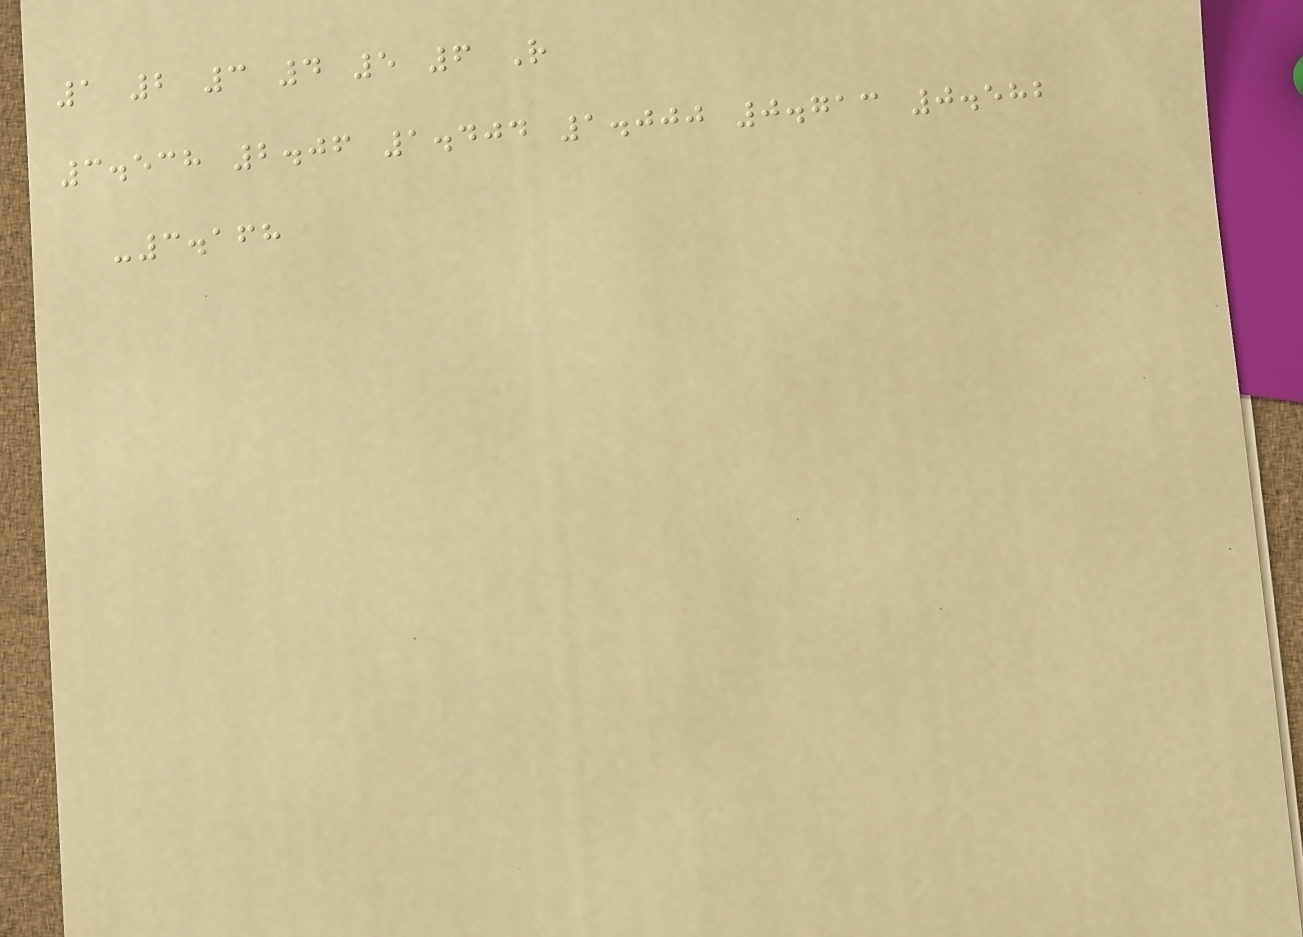1 2 3 4 5 6 R
3.538 2.06 1.404 1.000 0.713 0.582
-3.168
